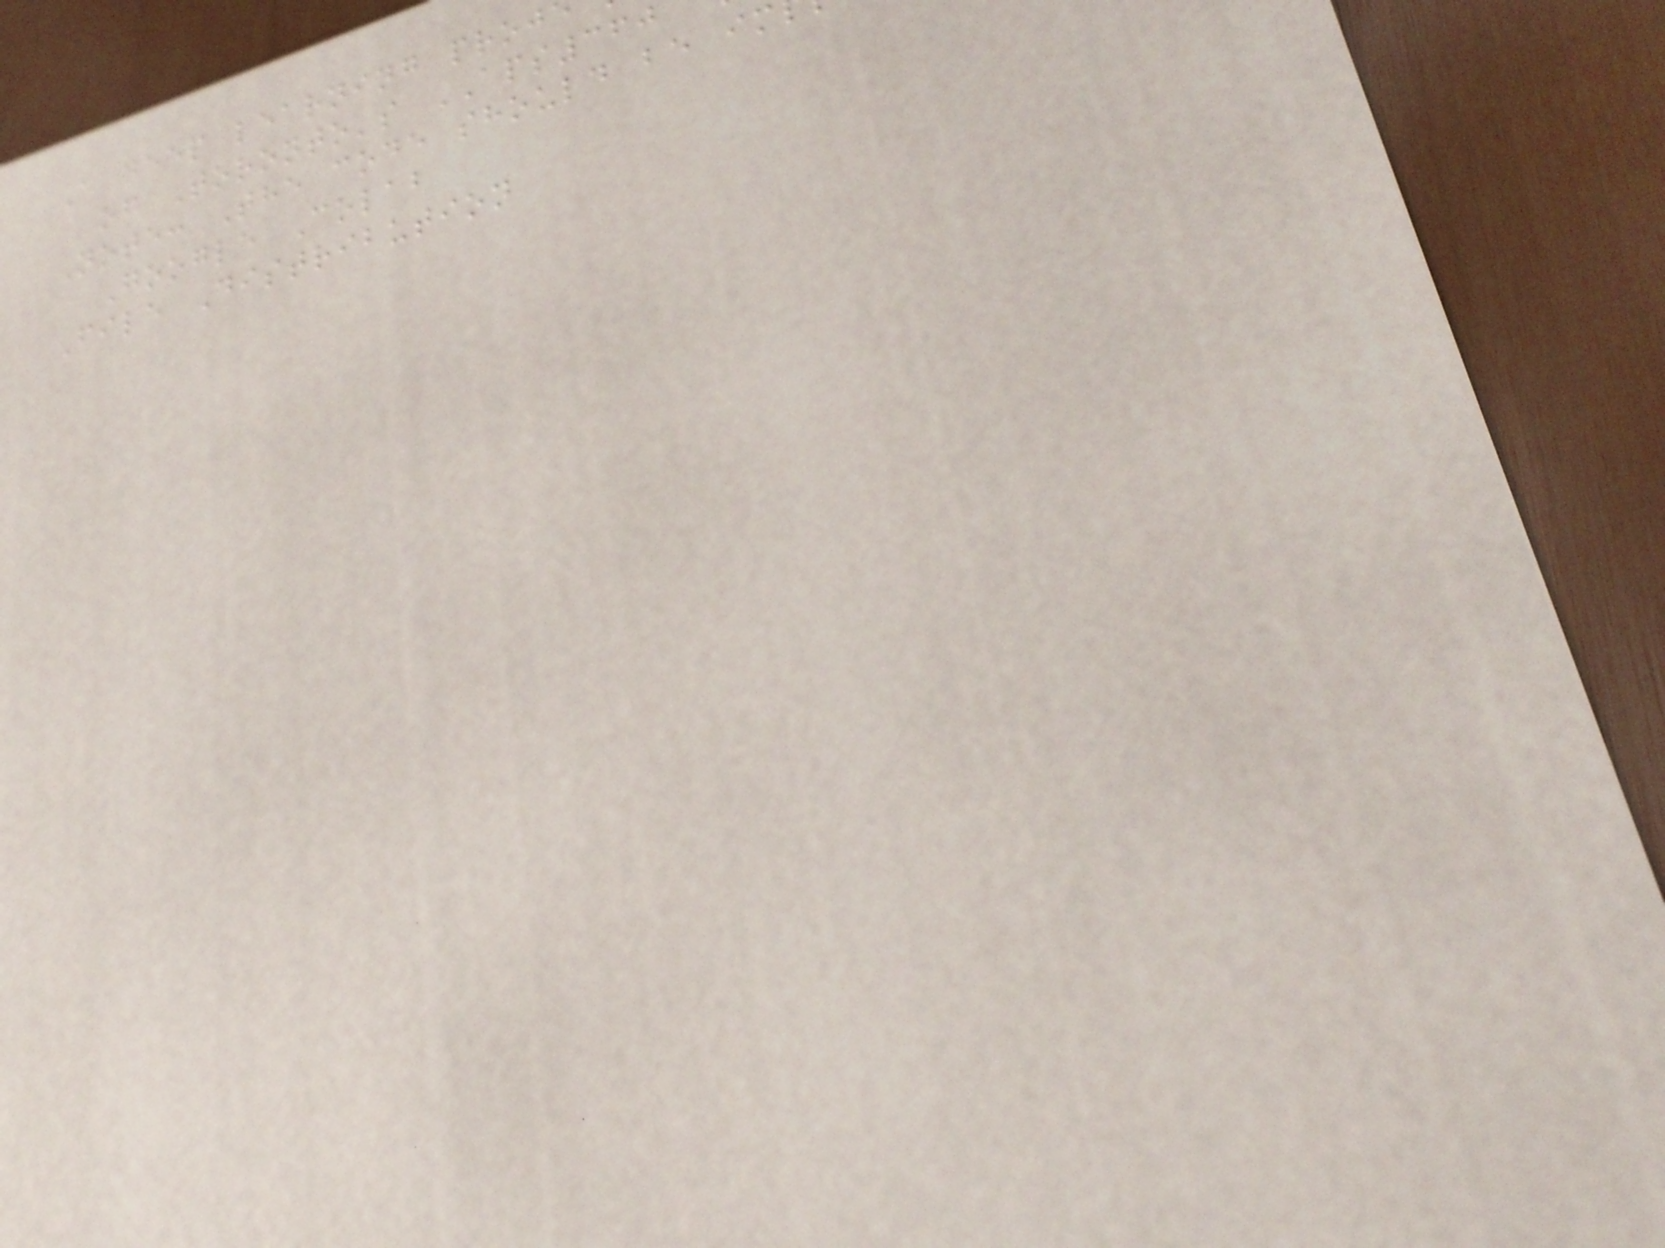A deep learning proj
of Toronto's APS360
Note: The code should be im
Google Colab
File Distribution
